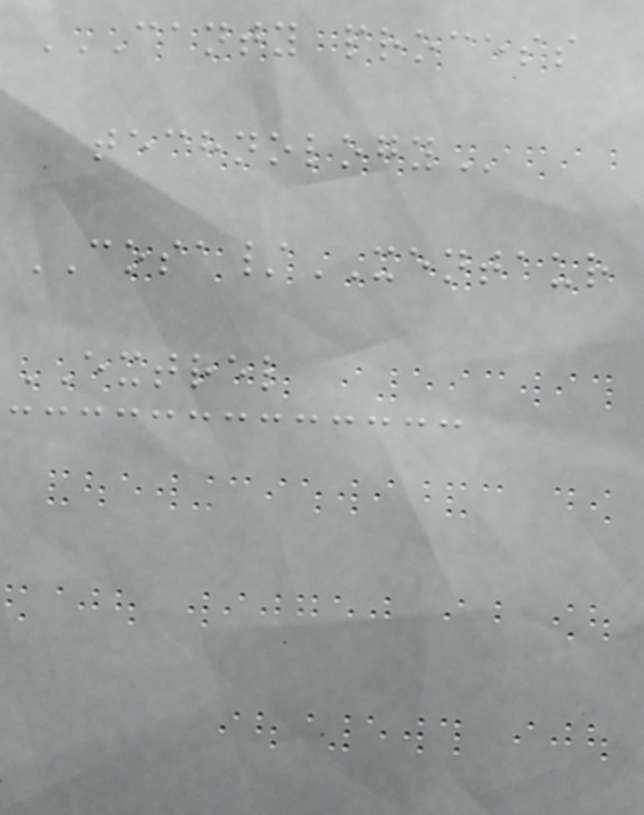CANTY PROCESS
TECHNOLOGY
COSA/XENTAUR
EXTREL
